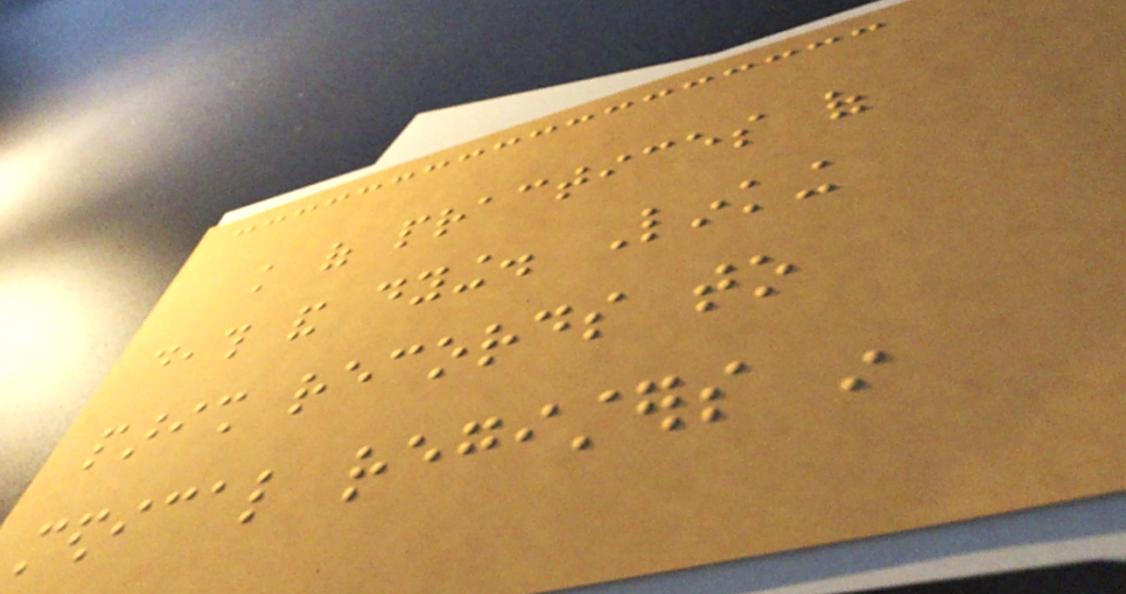knowledge of practices of
death and dying. Linking
parish records to
medical registers in
